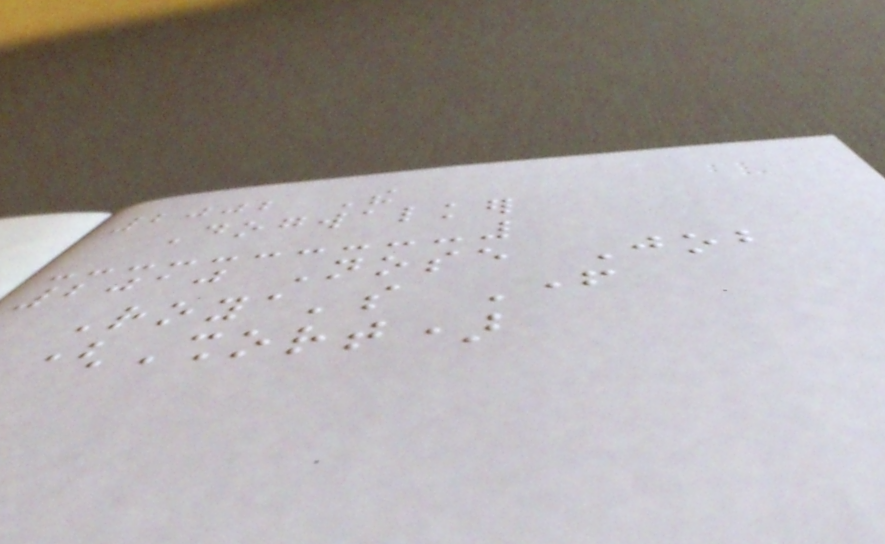2002 The
Dogwalker
2010 Nose Job
Roya's Father
(Short)
